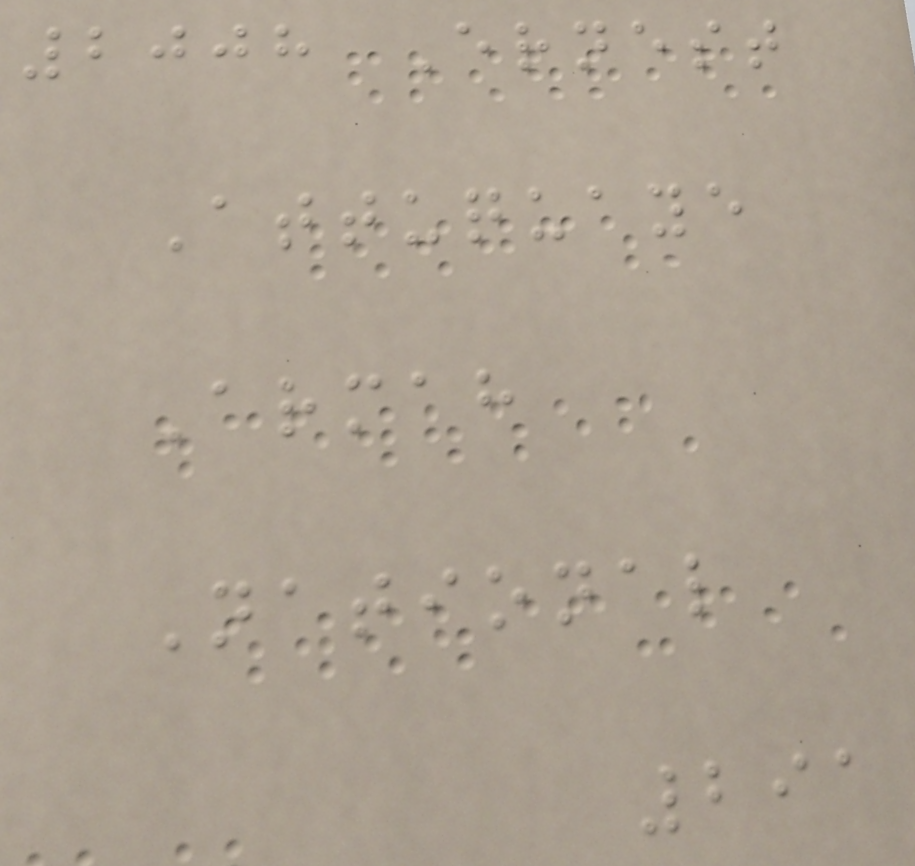2008 Ernest
Attuquaye
Armah
National
291
